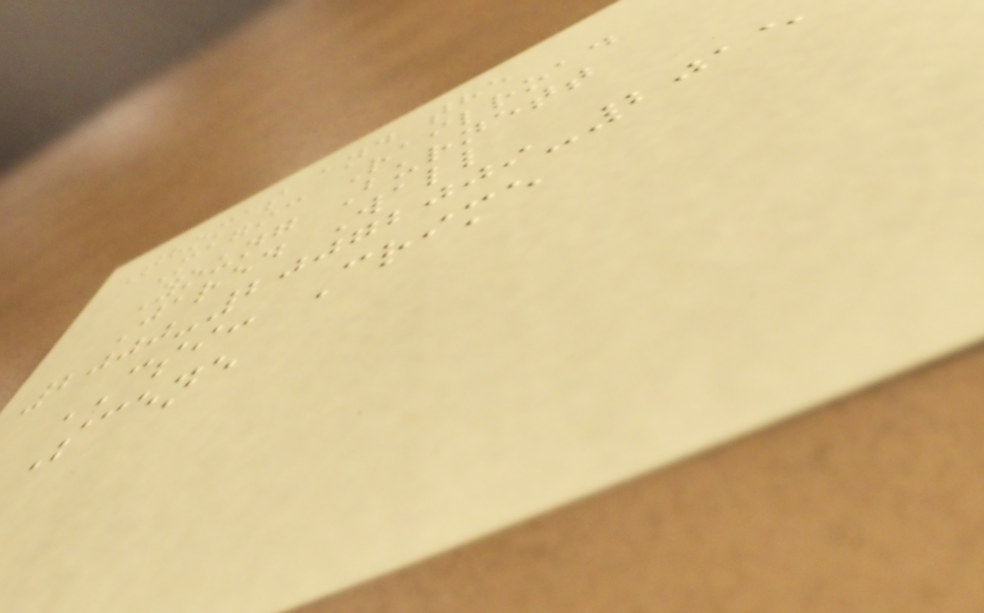Thomas and the
Magic Railroad
Young Burnett
Jared Wall
2000-20072009-2015
CSI: Crime
Scene
